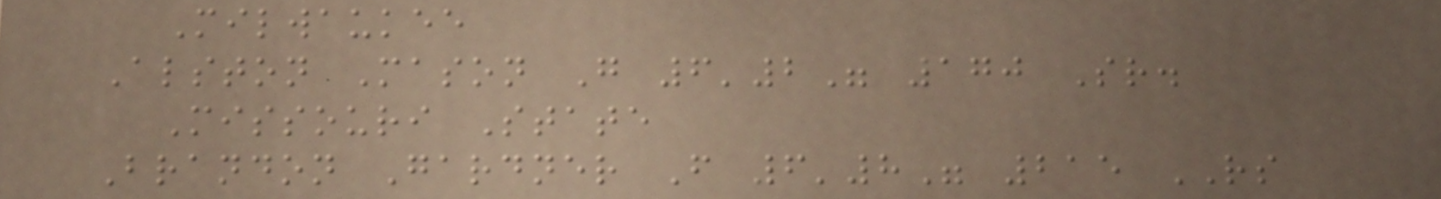Milwaukee
Alston Mason G 6'2" 170 Sr.
Missouri State
Brandon Gardner F 6'8" 215 RS
